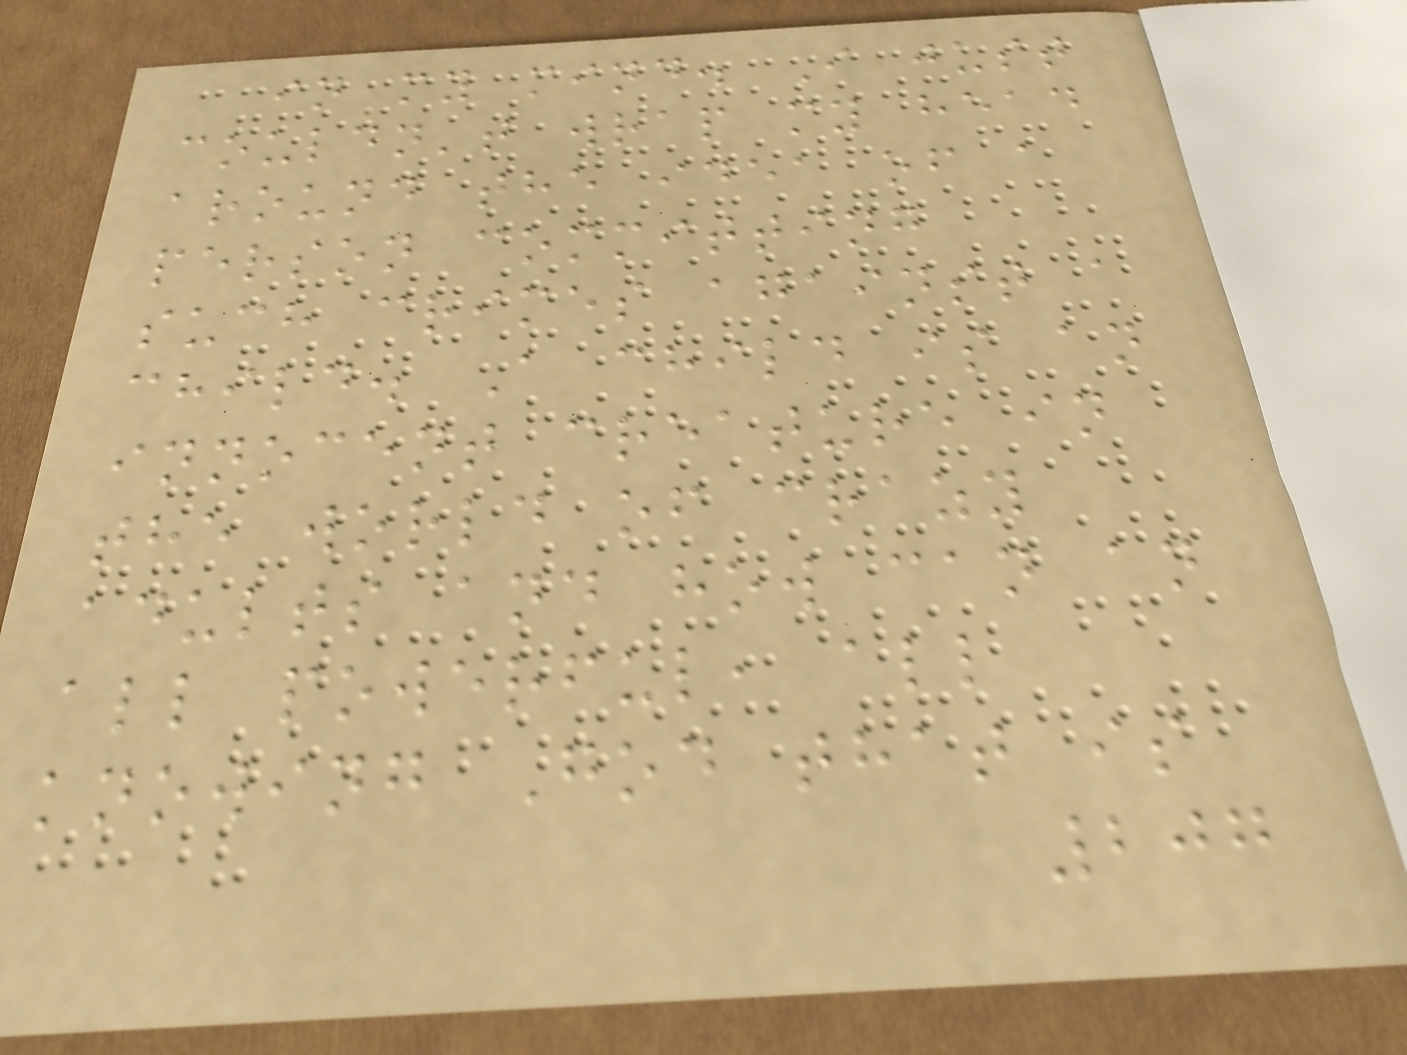in my mind. I just
couldn't wrap my head
around the idea of a
person committing
such crimes against a
child. A child is an
innocent creature in
the world of crazy
adults and how can an
all powerful, all
knowing God that is
207
